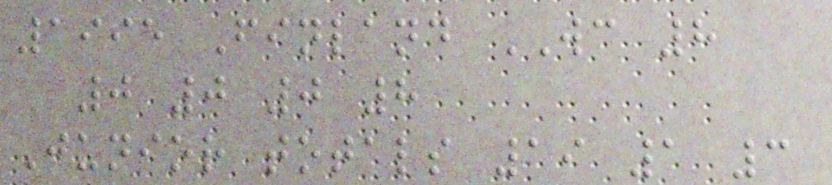1995 Finland WC 8
0 0 0 8
Junior totals 19 1 3
